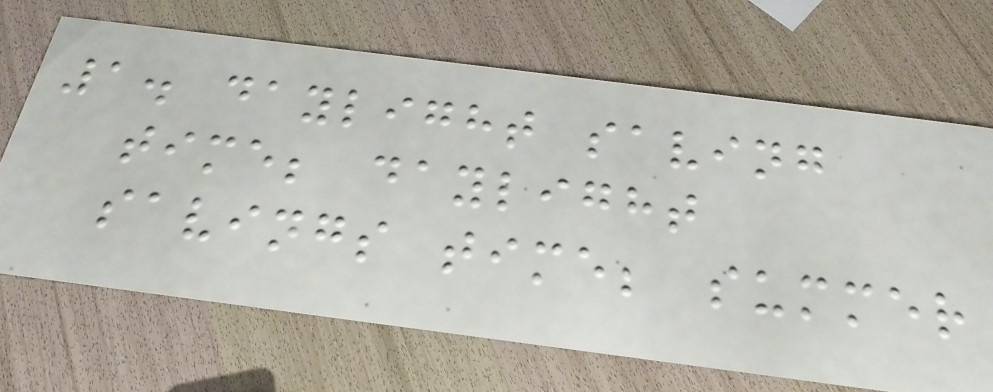1. daylight saving
time; daylight
savings time; summer
